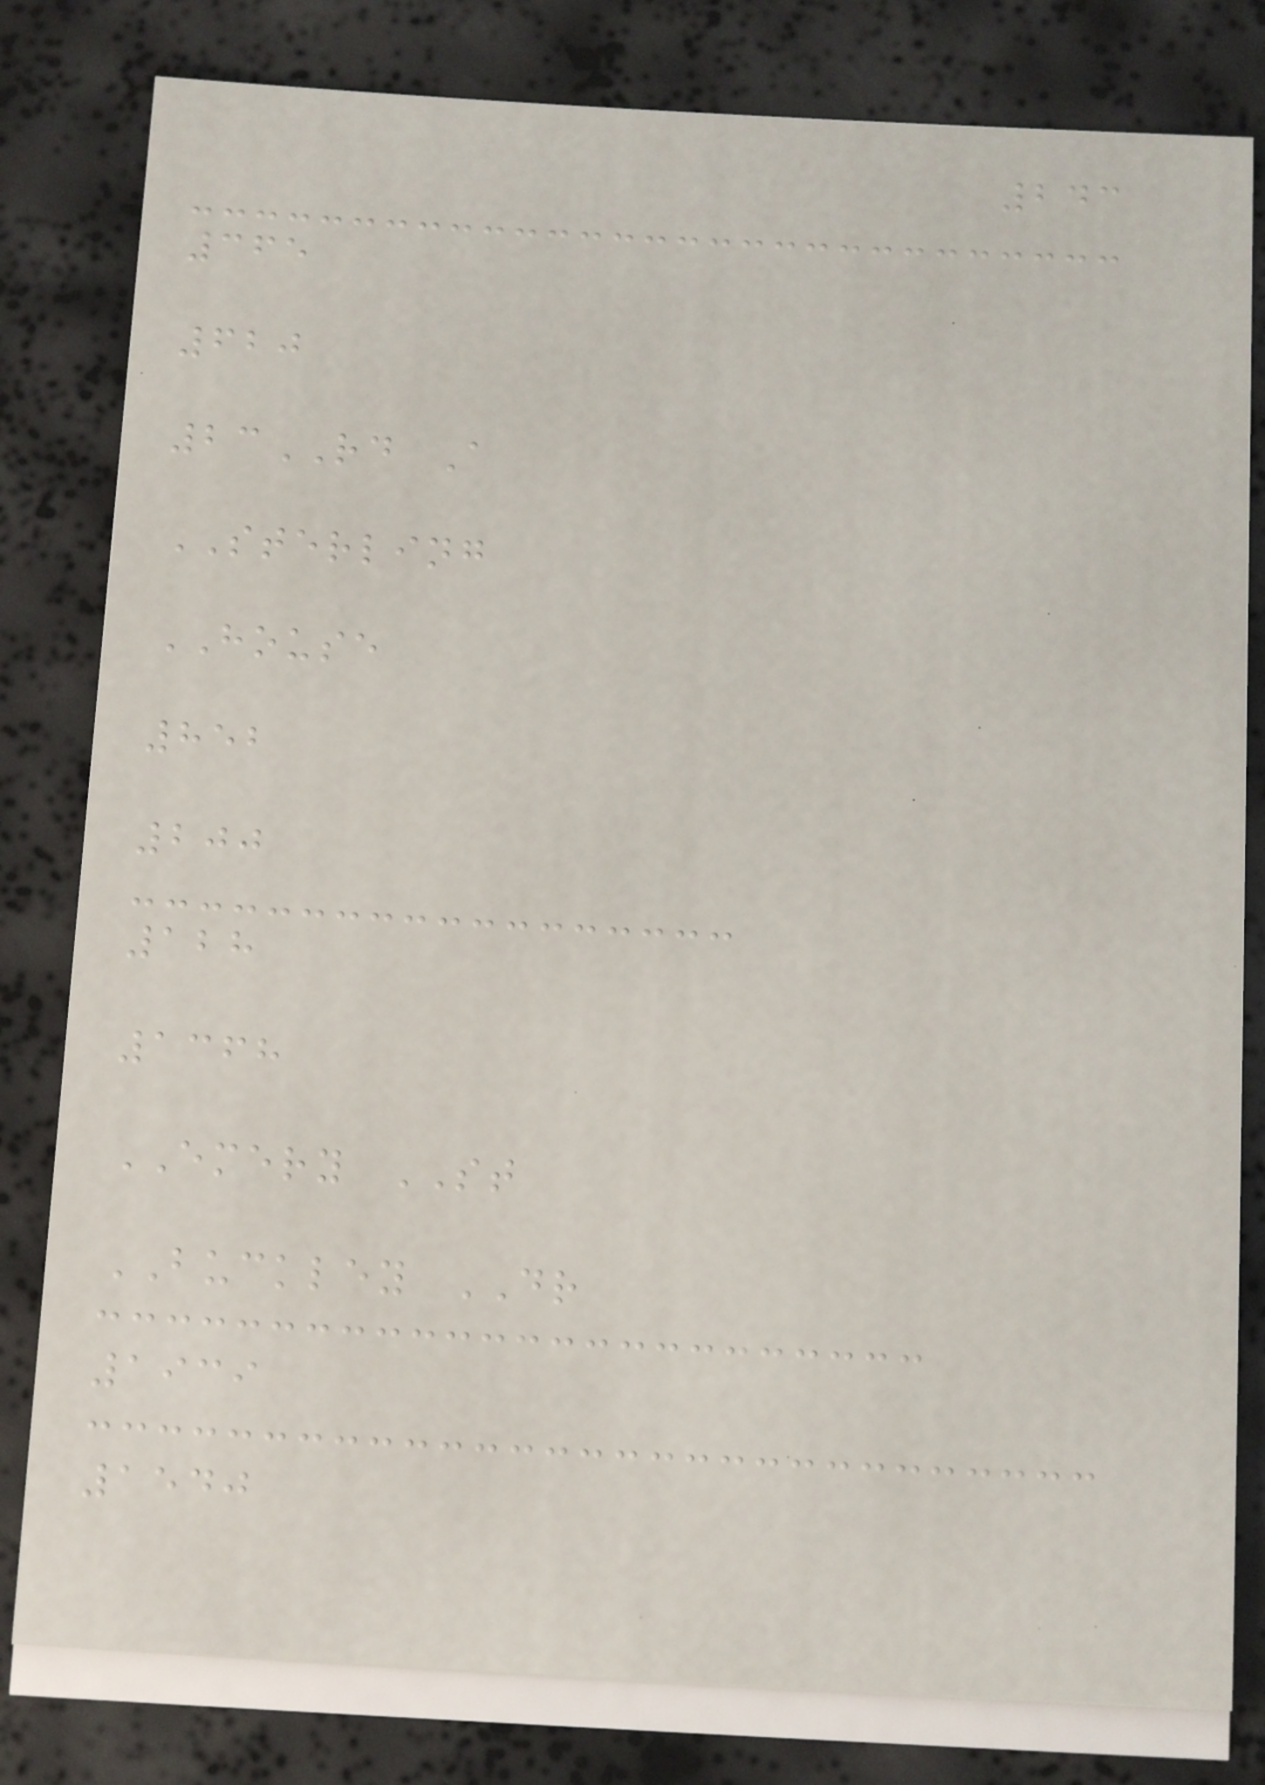243
365
620
23RD A
STERLING
HOUSE
852
200
128
1368
EMERY ST
BUCKLEY DR
1939
1540
